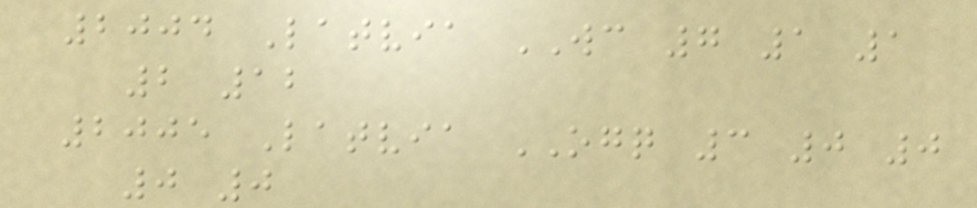2004 Latvia WC 7 1 1
2 12
2005 Latvia OGQ 3 0 0
0 0
